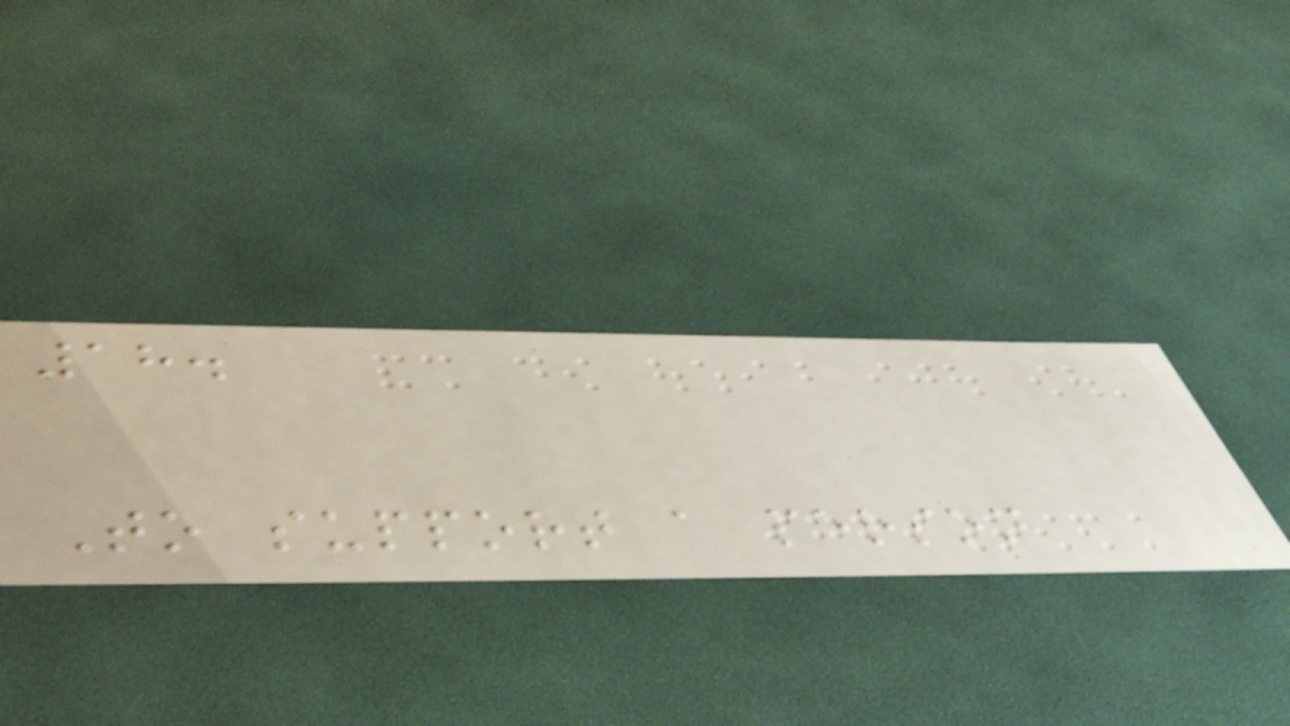18.
To support a person
